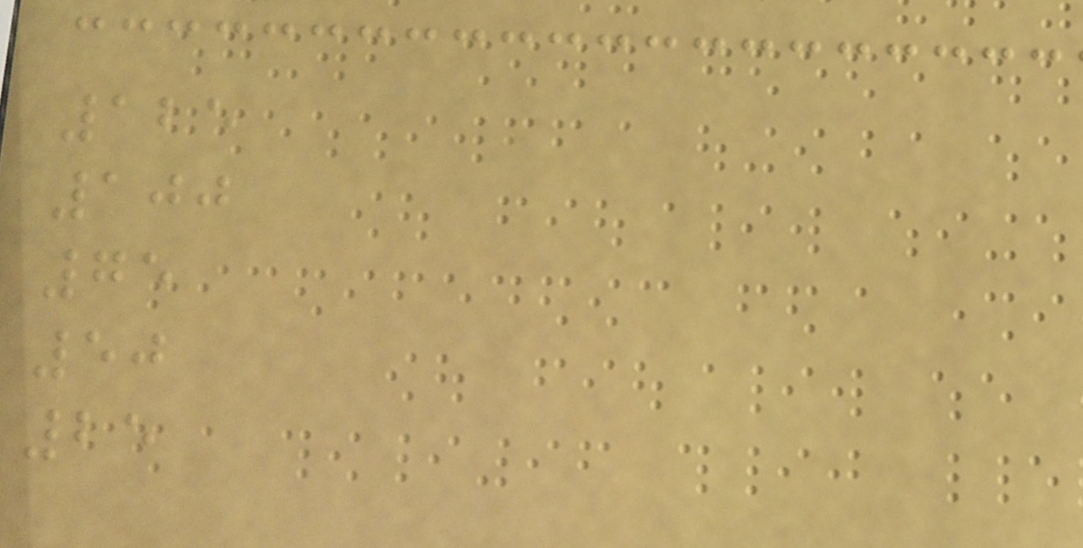125
100
75
50
25
